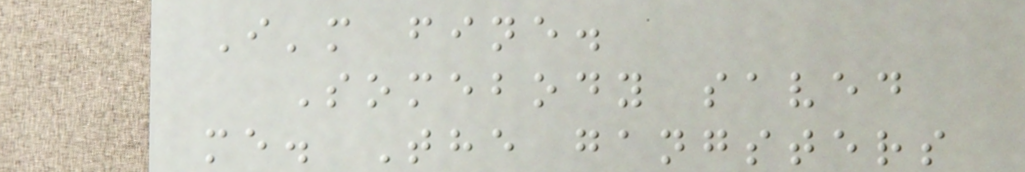I'm fine.
Somebody saved
me. The gangsters
